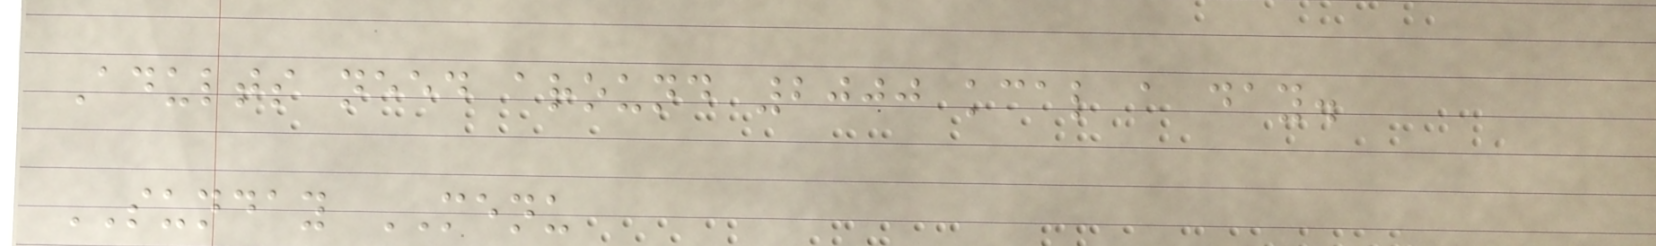Adults need around 2000 kcal a day.
SUNDAY MENU
